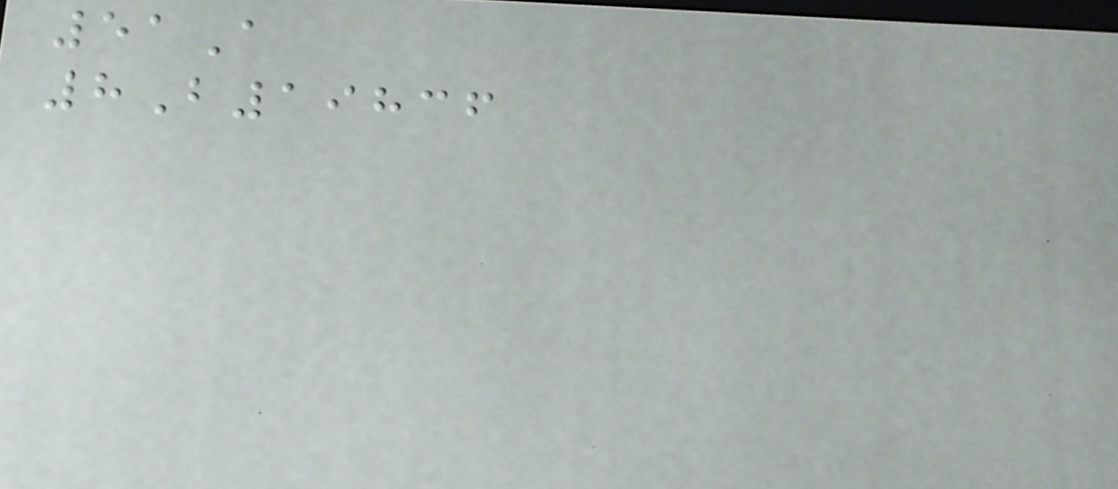51A
8B19836
